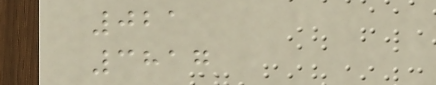021
3817
